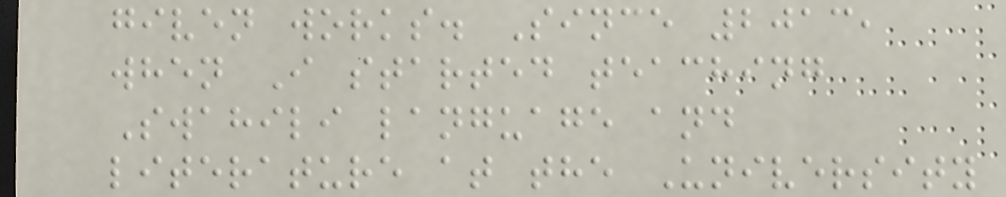given works. Since 2013,
when I started teaching
Swahili language and
literature at the University
